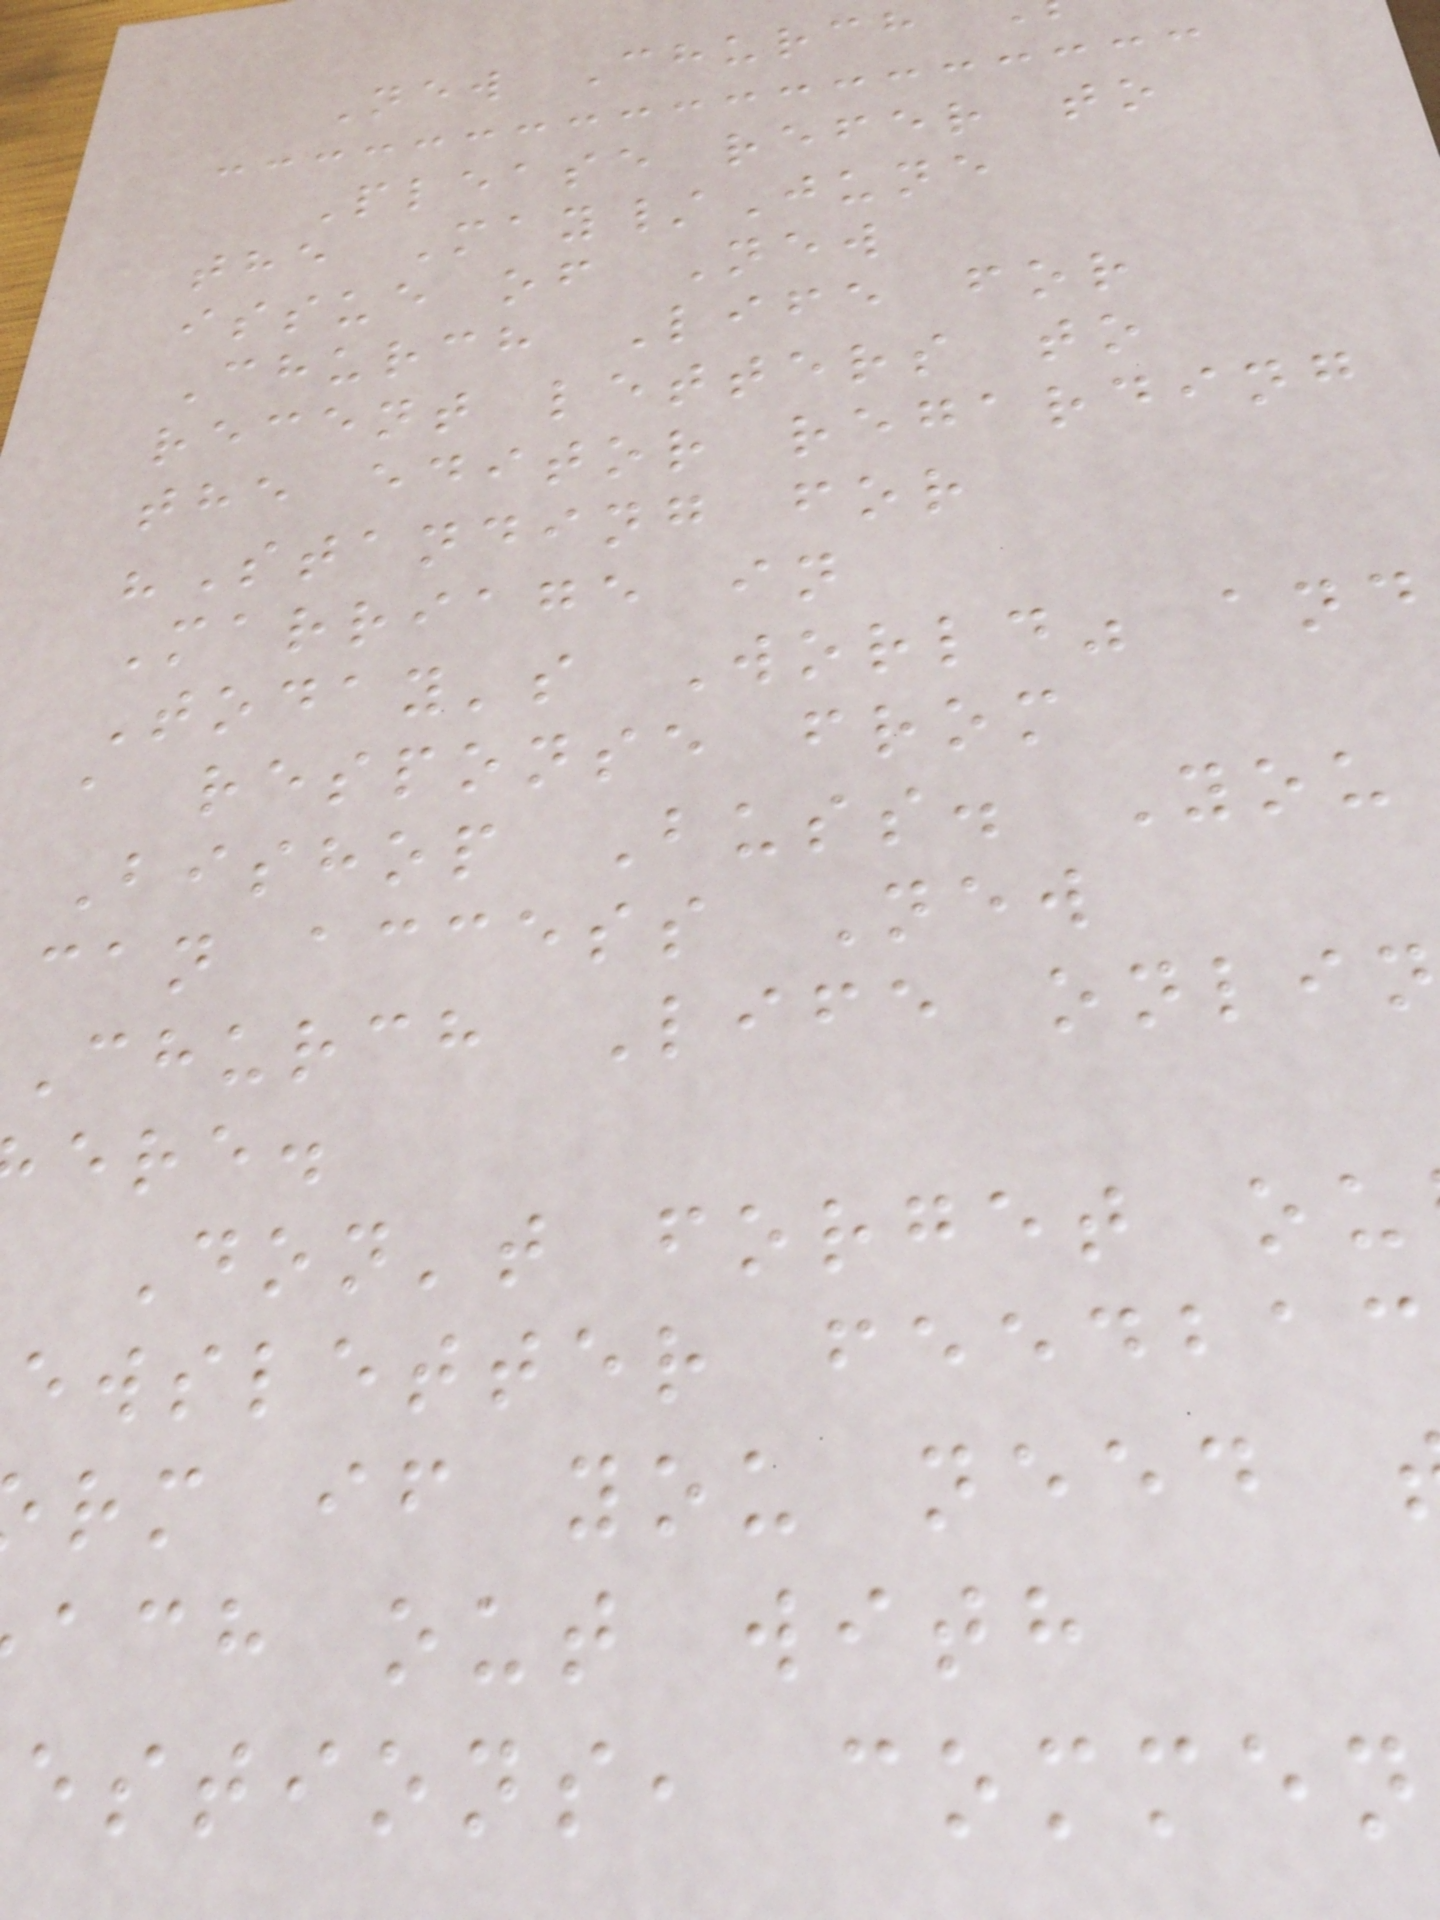New Church
Please refer to
the May/June
issue of New
Church Life for
recent letters to
the editor regarding
"Standing for
Marriage in
Today's World" and
a response from
Bishop Buss. You
can access New
Church Life onlin
ere.
Don't forget ou
ewsletter feedbac
rm if you need
ach out with
estions, commen
